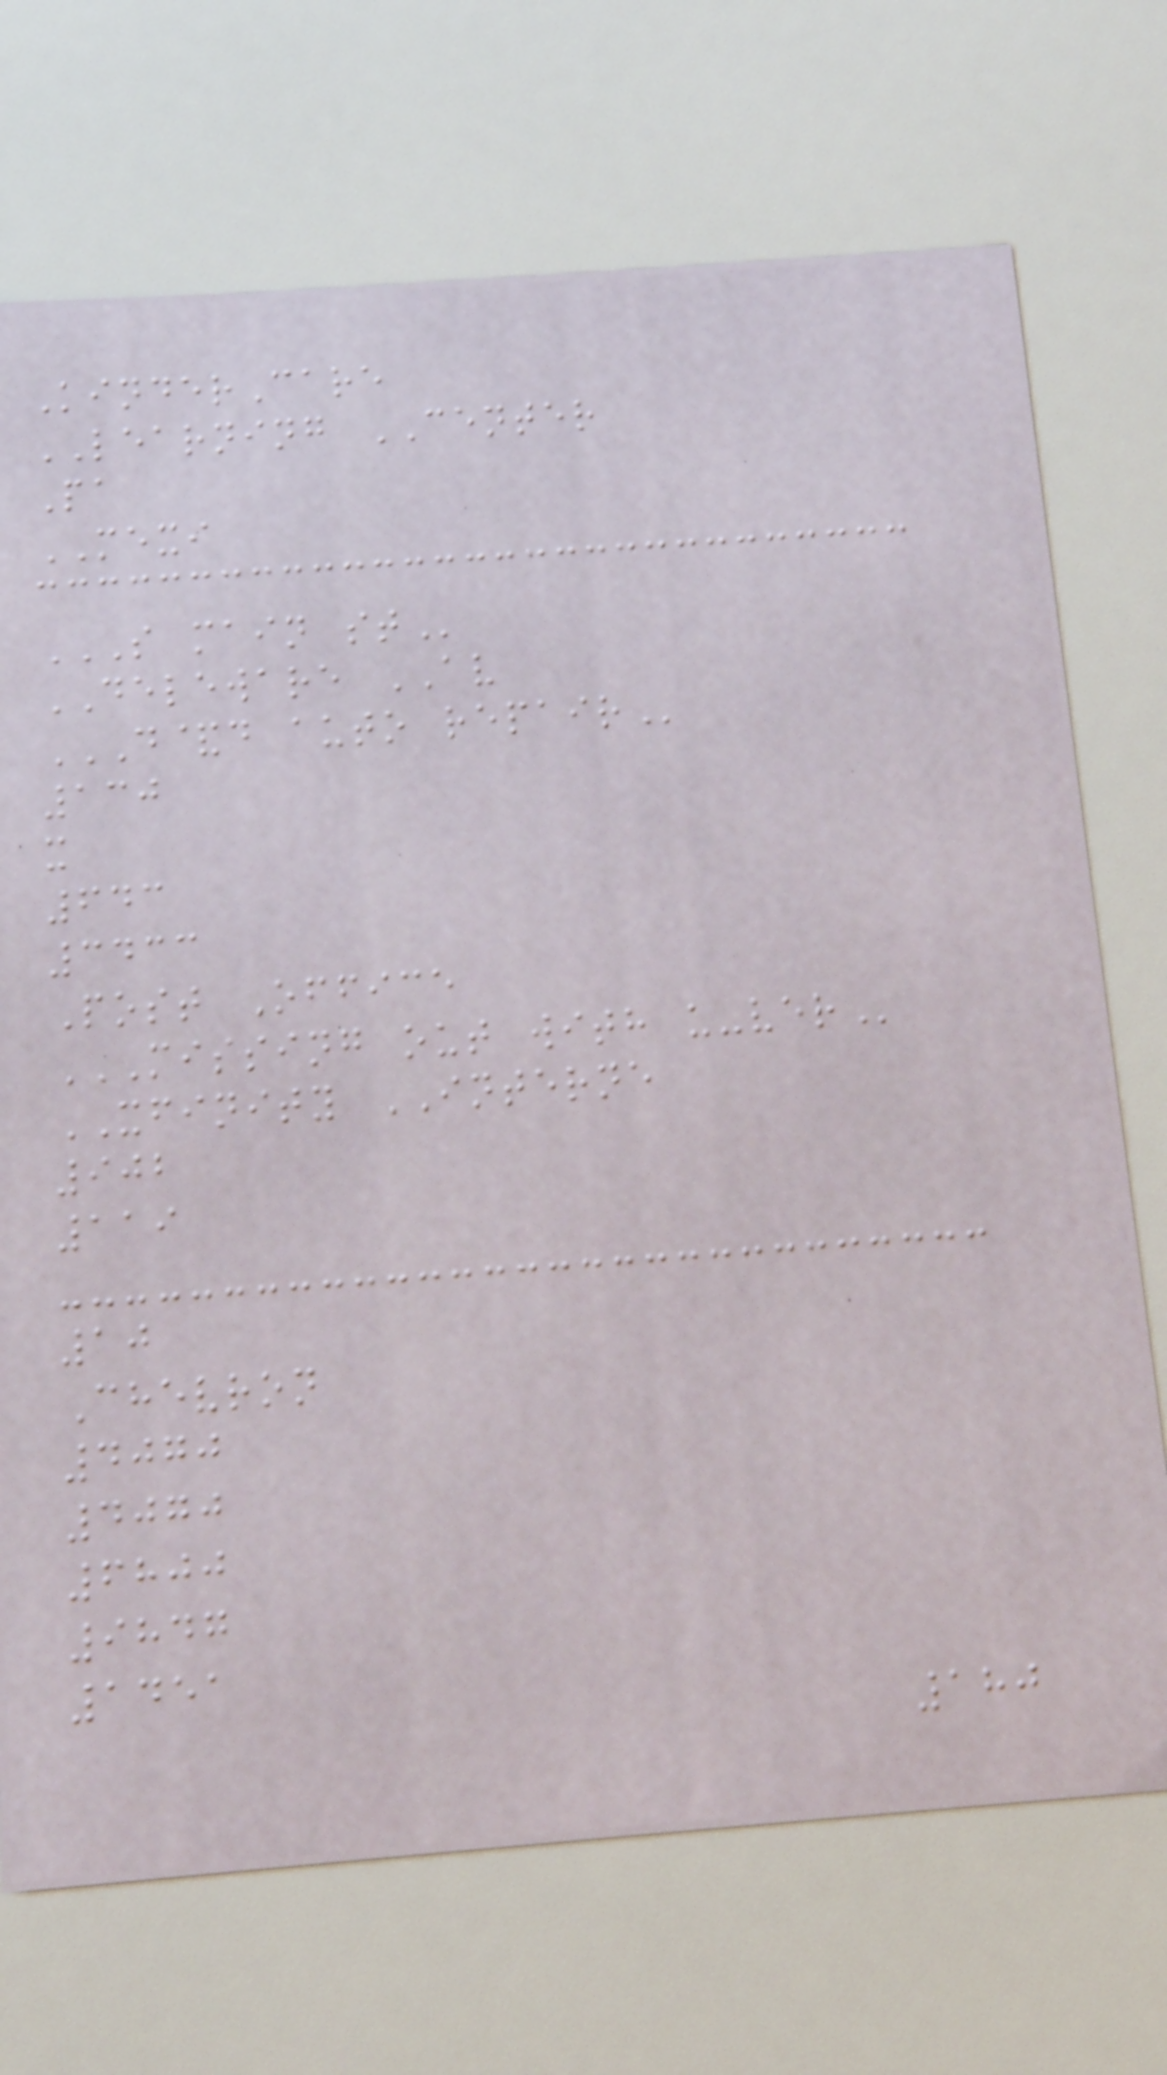KinderCare
LEARNING CENTER
Pa
MEXI
S MAIN ST
DELEWARE AV
D&D AUTO REPAIR
130
x
643
3433
Post Office
MISSING OUT WITH U-VER
XFINITY INTERNE
902
119
10
Chevron
4070
4070
6800
9847
1451
180
